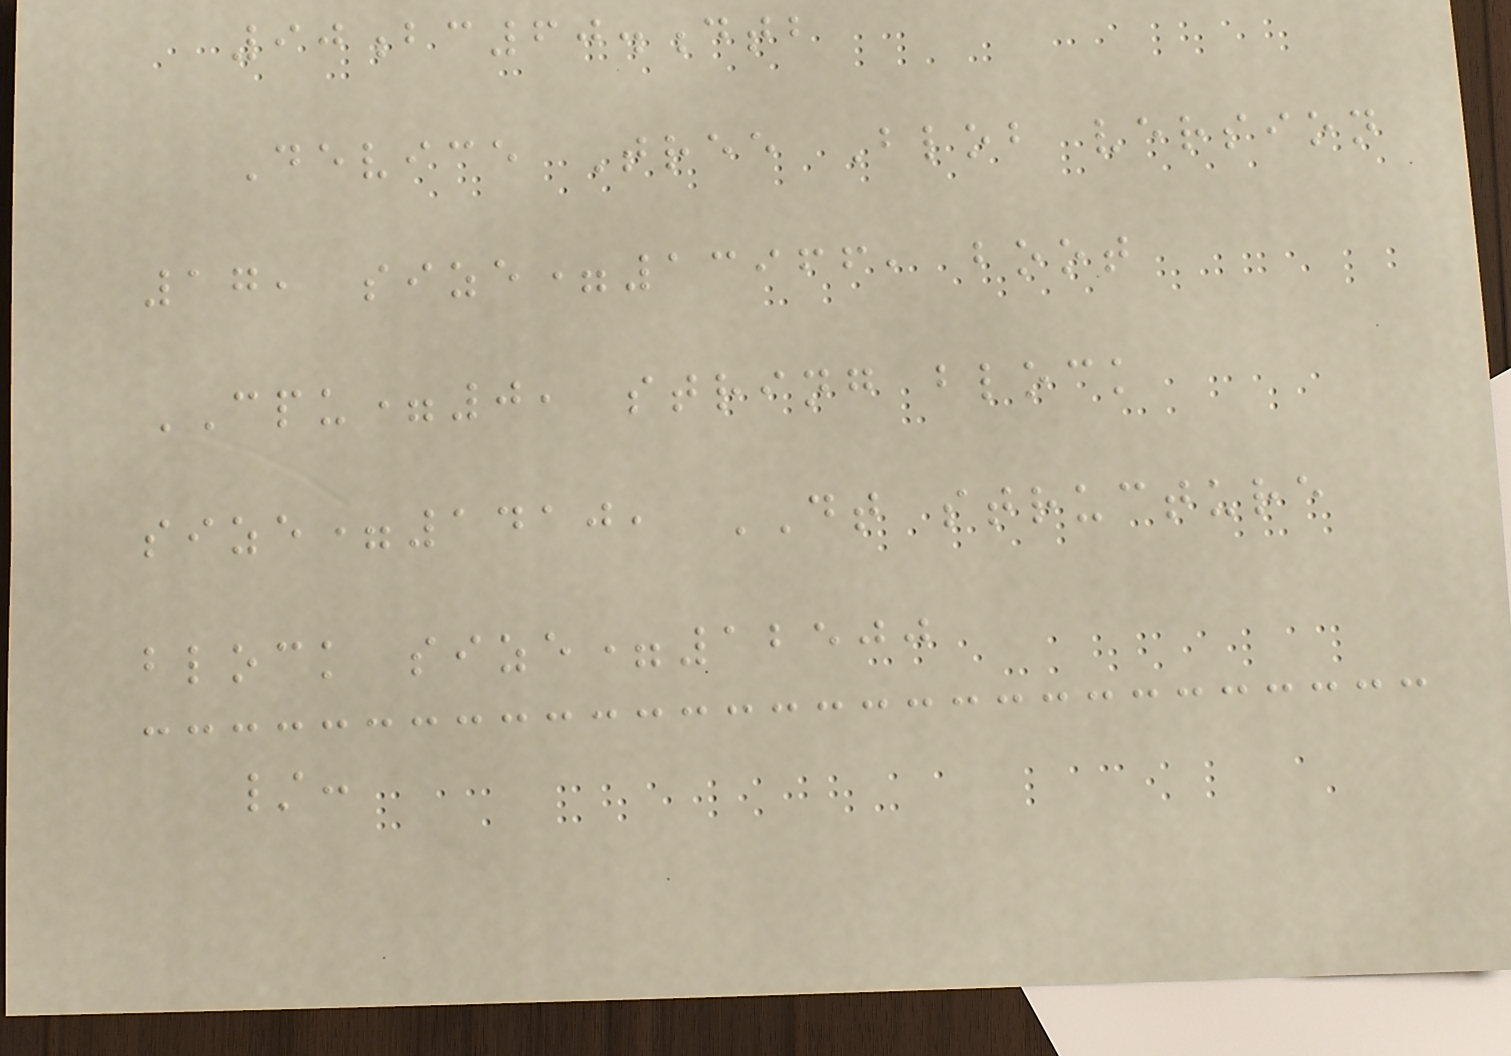90bc60.dtb
Device Tree Blob version
17, size=13966, boot
CPU=0, string block
size=1410, DT structure
block size=12500
/:
